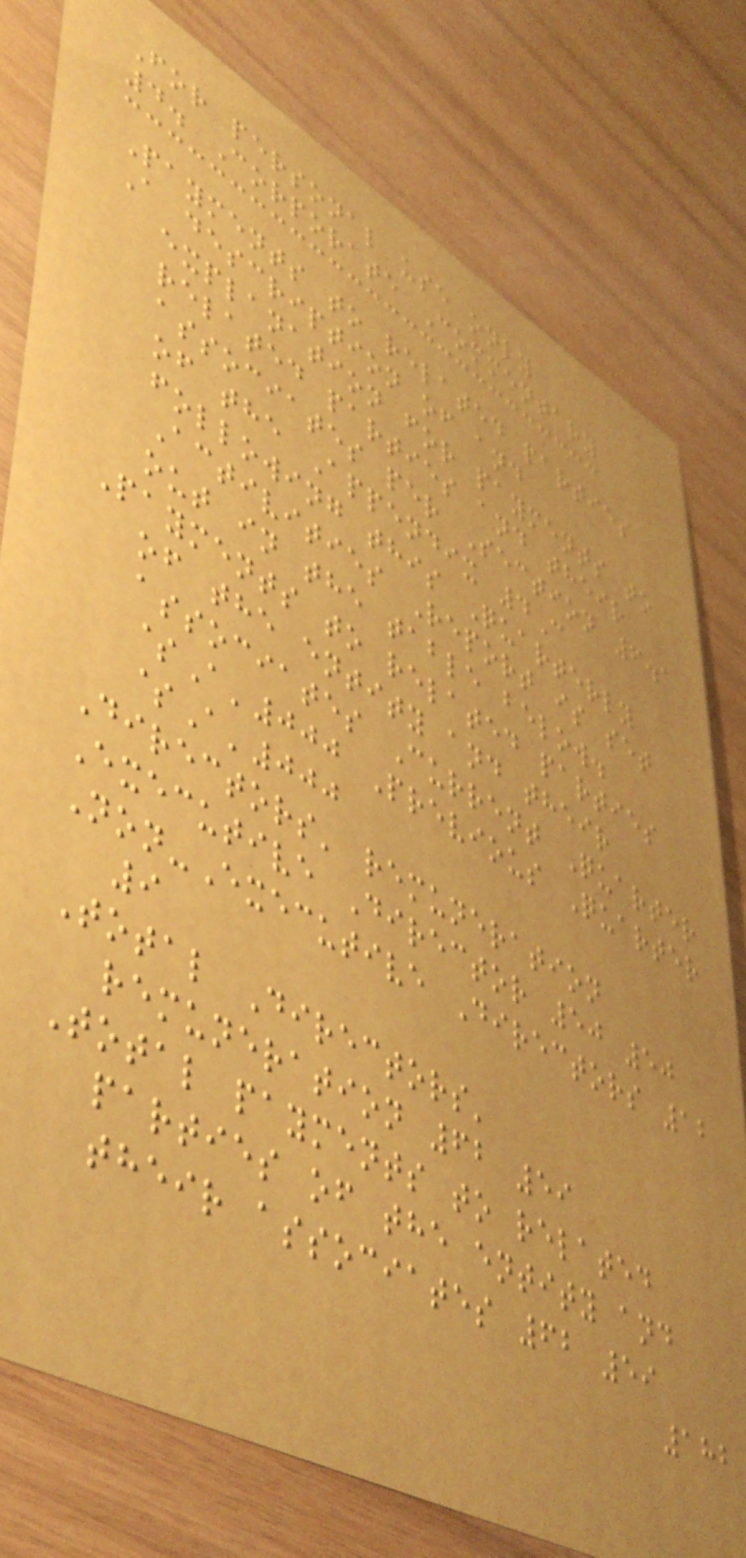For personal use only
4. Corporate Commentary
Payments to related parties
A description of and
explanation for payments to
related parties and their
associates per Section 6.1
of the Appendix 4C
following this Quarterly
Activities Report is set
out in the table below.
Payments to related parties
of the entity and their
associates Current Quarter
$A'000 Previous Quarter
$A'000
Directors' remuneration
Executive Director 50 50
Non-Executive Directors 12
9
Total Directors'
remuneration 62 59
Total payments to related
parties of the entity and
their associates 62 59
182
